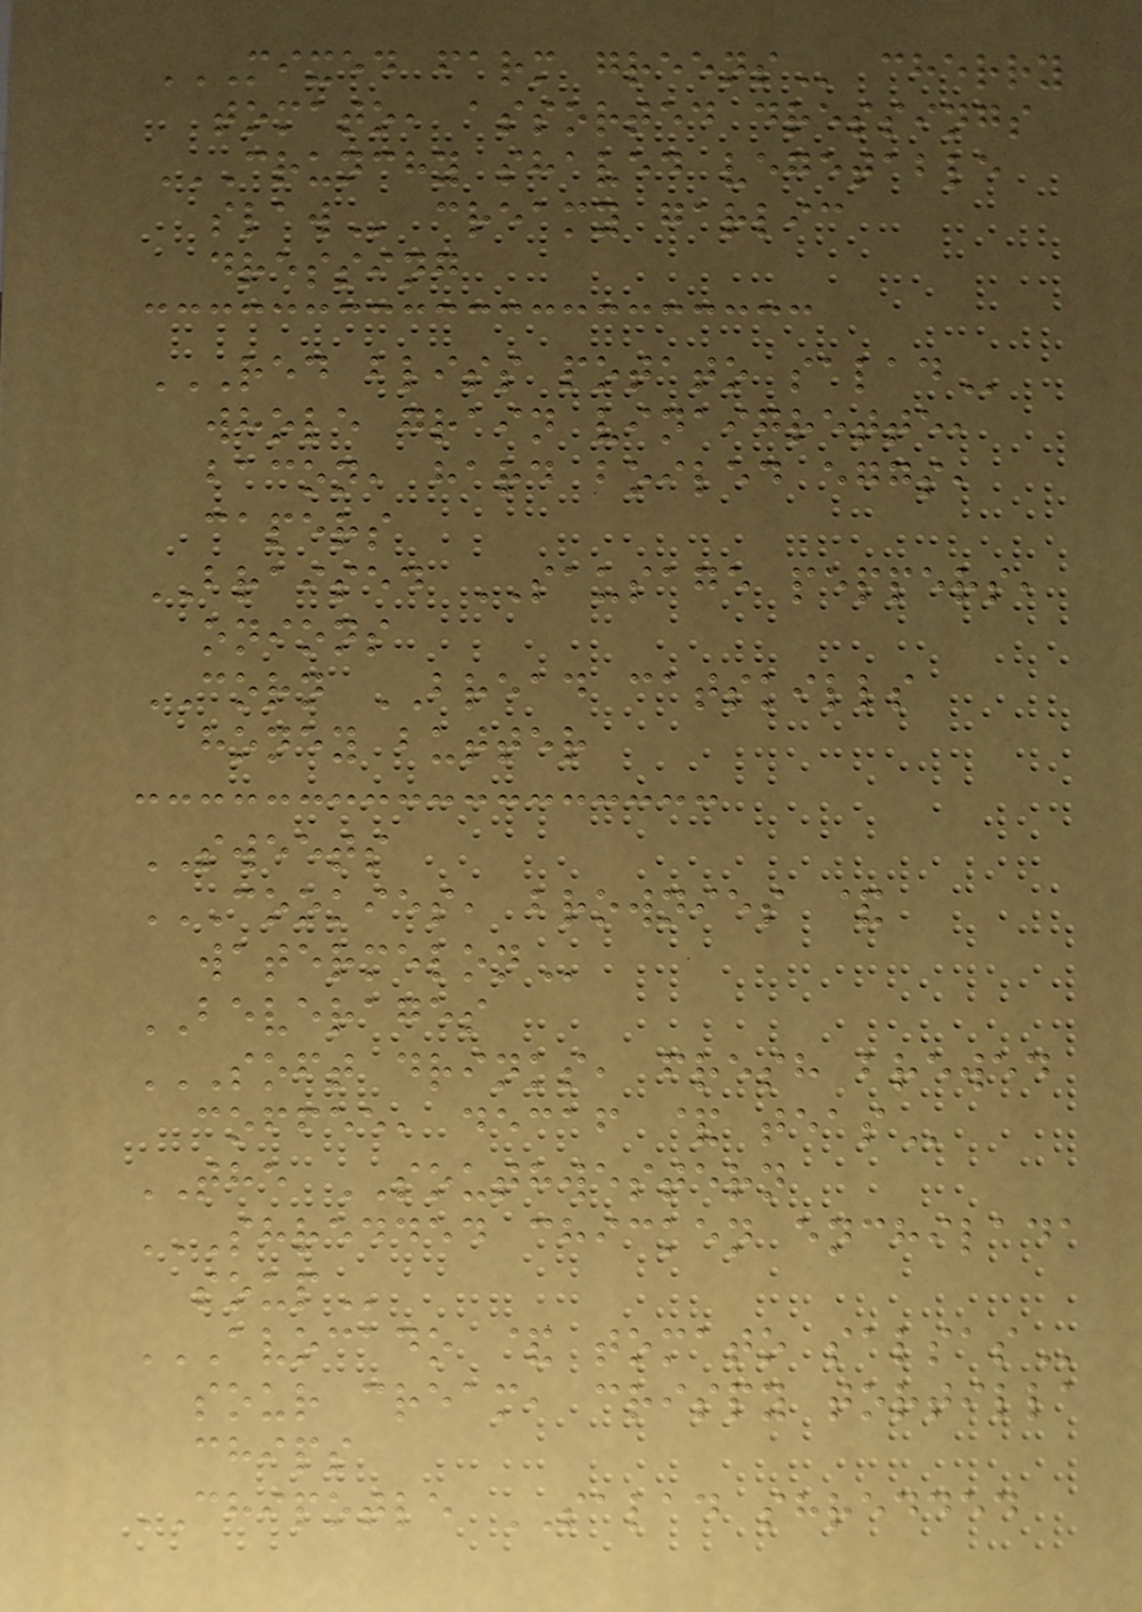MIXED FARM GREENS cherry
tomato, assorted dressings
CRUNCHY SHAVED VEGETABLE
SLAW creamy garlic
dressing
RED BLISS POTATO SALAD
whole grain vinaigrette,
bacon, hard boiled eggs,
capers
BRAISED SAUSAGE peppers,
onions
CORN BREAD catskills
honey butter
SWEETS
COOKIES, BROWNIES &
WATERMELON
BEVERAGES
SOFT DRINKS, FRESH BREWED
COFFEE, DECAF & TEAS
THE SOUTHWESTERN
SHREDDED CHICKEN ENCHILADA
SOUP
AVOCADO & TOMATO SALSAS
sour cream, crispy tortilla
chips
CHIPOTLE SALAD shredded
